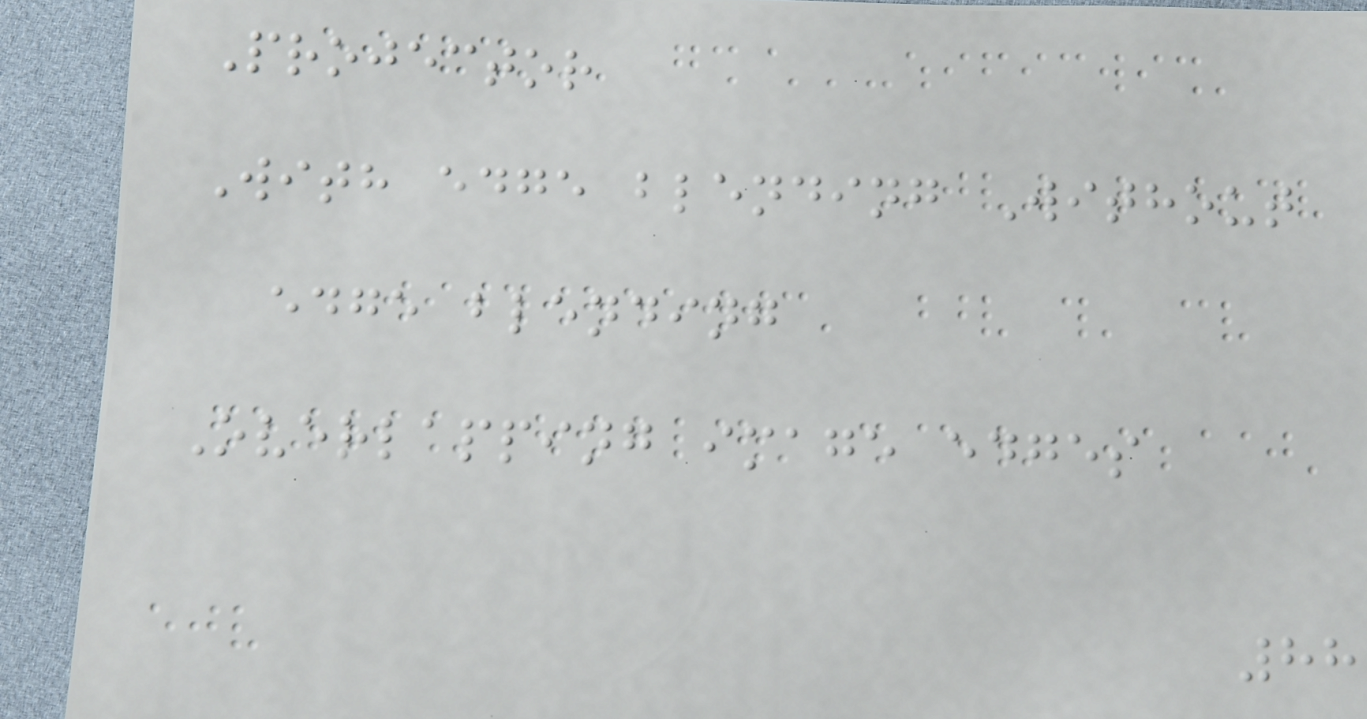Projector
With edge blending Without
edge blending
Overlapping image edges
88
